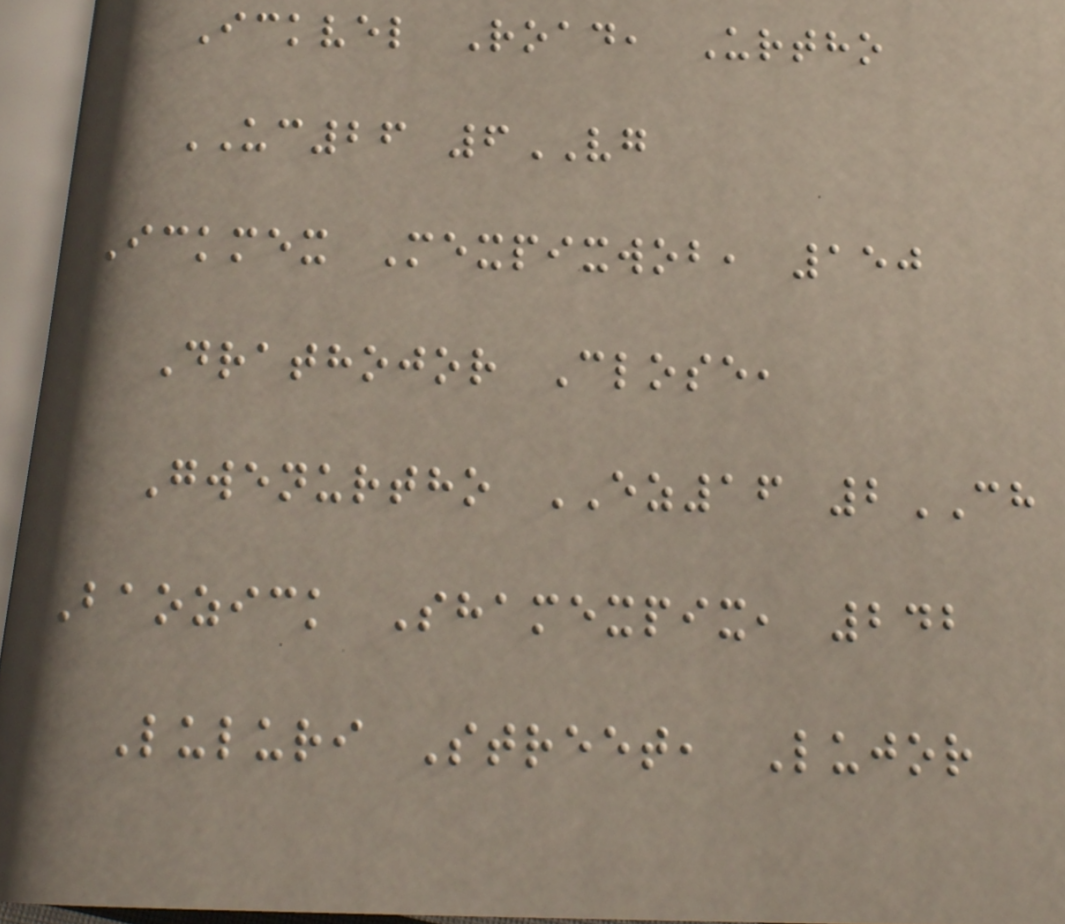Ickvel Road, Urtho
UC26 6VG
Ickmex Mexpixwob, 150
Drathojor Close,
Gwenurtho EZ16 2CH
Baozick Shamexpix, 242
Luluri Street, Lujor
